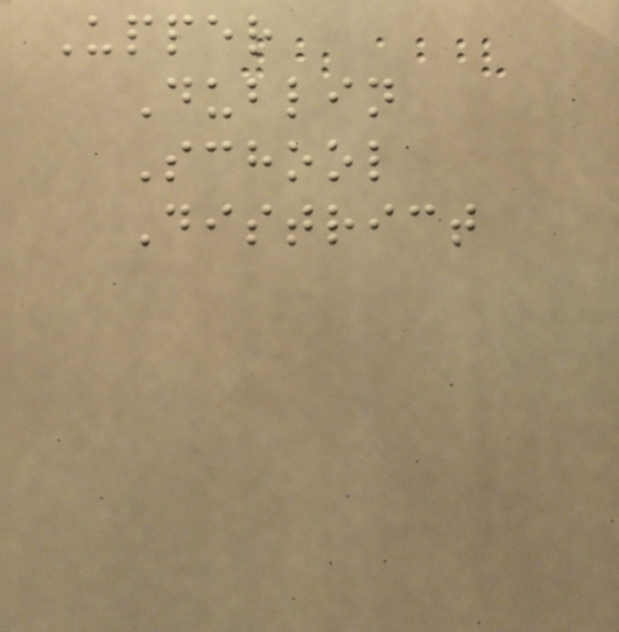Upper
Dublin
School
District
